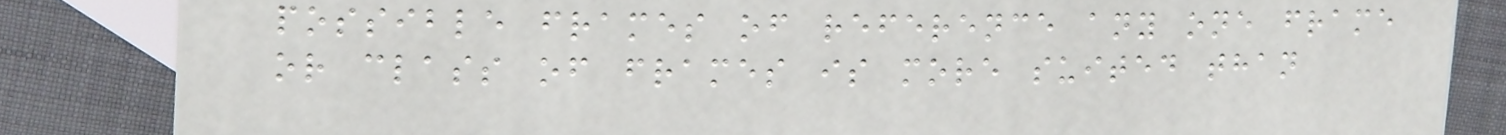possible frames of reference any one frame
or class of frames is more suited than
